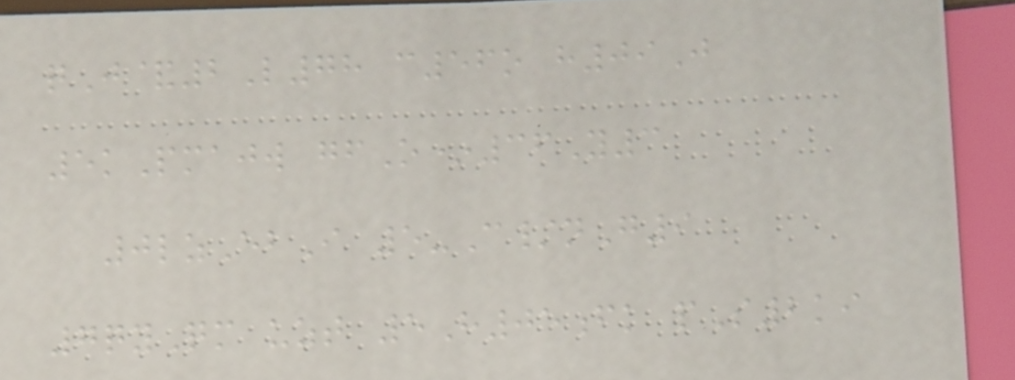qJ&2L78 c56o h09J
5kPmajw gfO*36Y3
0lzEbI 5-C/nG9
7qyQm uzt 5H05fk pS2ki
